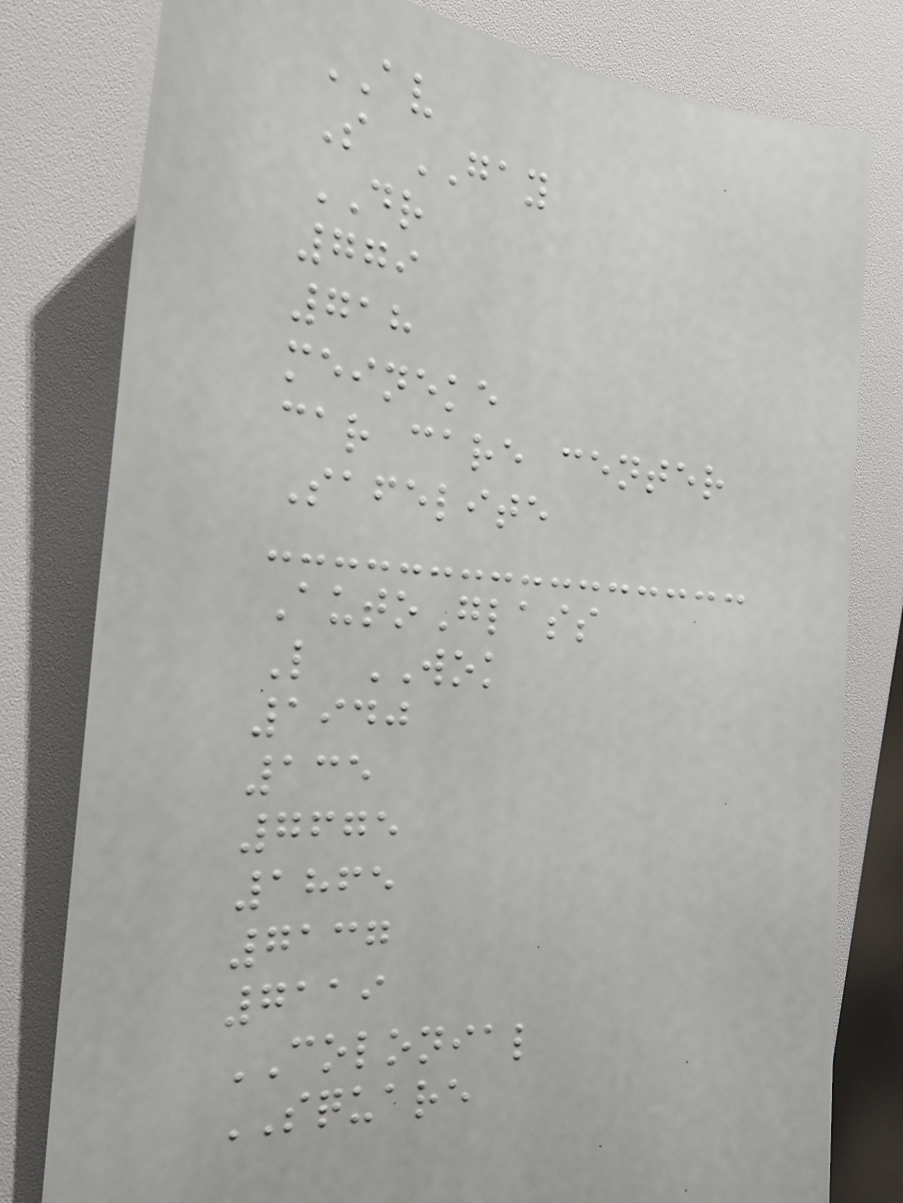AV
S GAY
DR
779
718
meineke
car care center
Safelite
AutoGlass
L WOK
1940
135
7675
1865
7137
7119
COLONIAL
SQUARE
